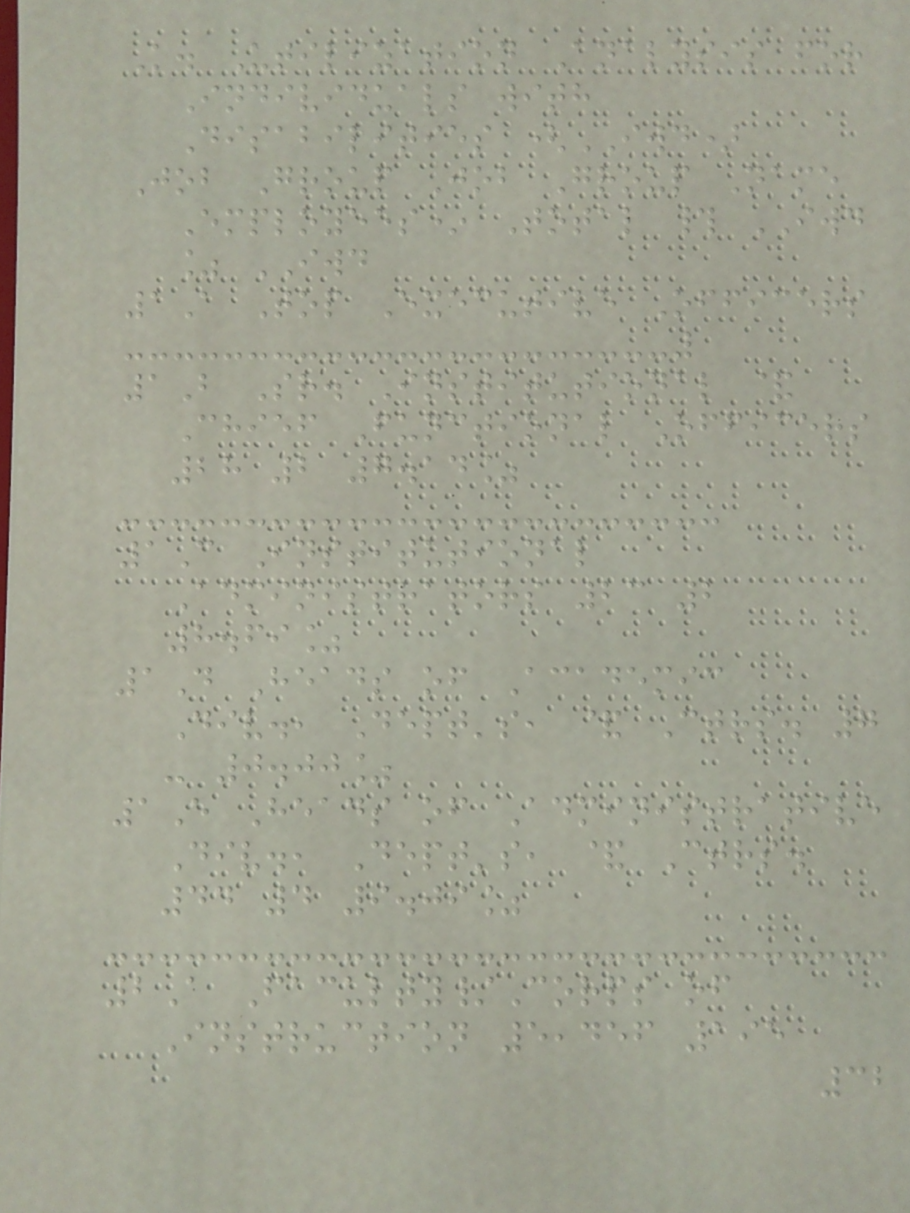K. Utilization Analysis for
Individuals with
Disabilities (IWD)
Job Group Job Group Name
Employees* Total # IWD
% IWD
1A Top Executive Officers
1B Sr. Institutional &
Chief Functional Officers
28 2 7.14%
1C Institutional
Administrators 23 2
8.69%
1D Heads of Academic
Div., Dept's, & Ctrs. 7
- 0.00%
1E Heads of Administrative
Div., Dept's, & Ctrs.
44 4 9.09%
2A Faculty/Corps of
Instruction 5,456 195
32
